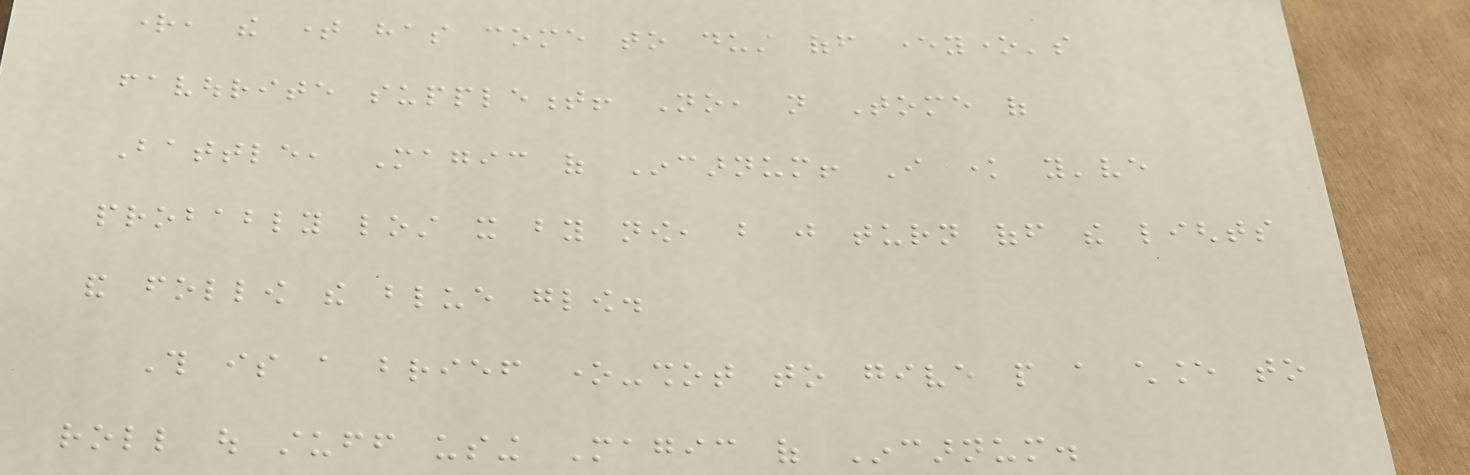right, the time has come to dust off everyone's
favourite supplement! No, not Tome of
Battle, Magic of Incarnum! I know you've
probably lost it by now, but just turn off the lights
and follow the blue glow.
This is a brief one-shot to give people a chance to
roll out stuff using Magic of Incarnum.
